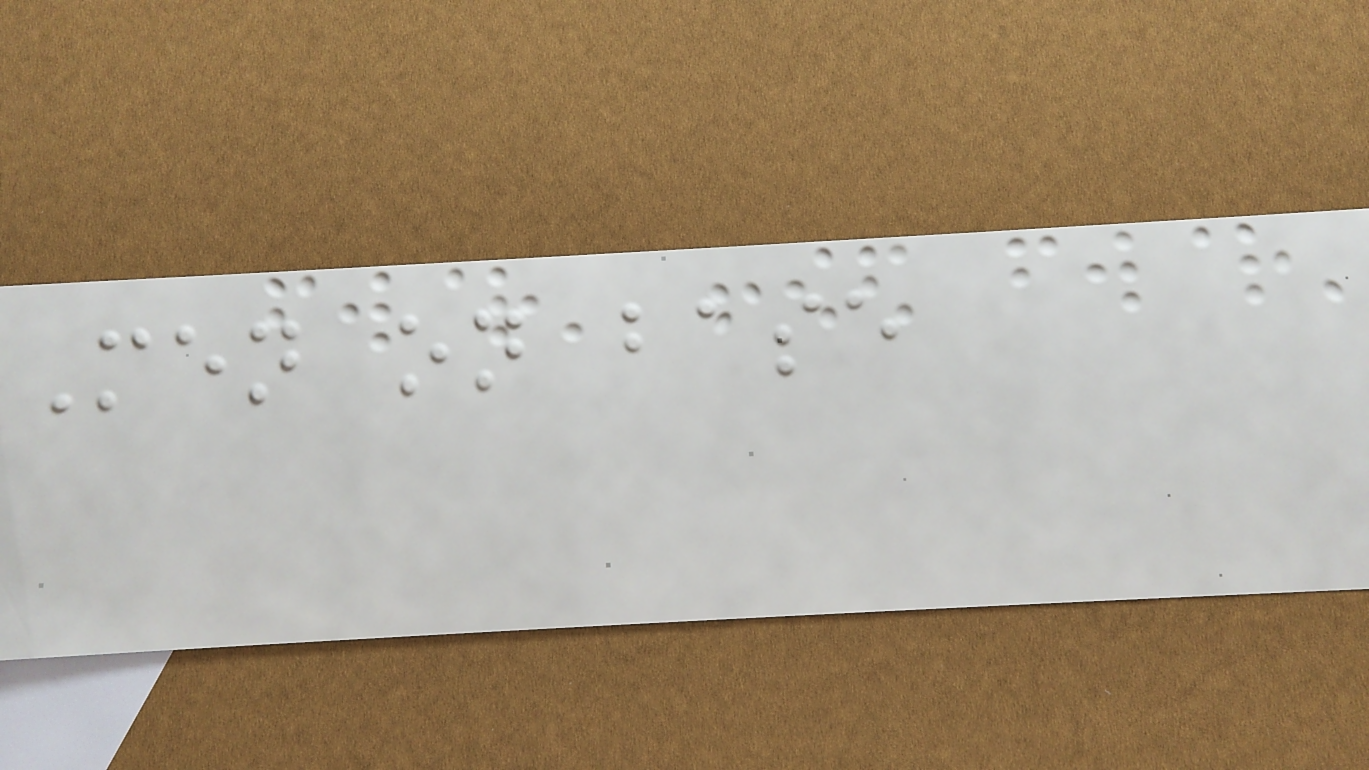Men on base
